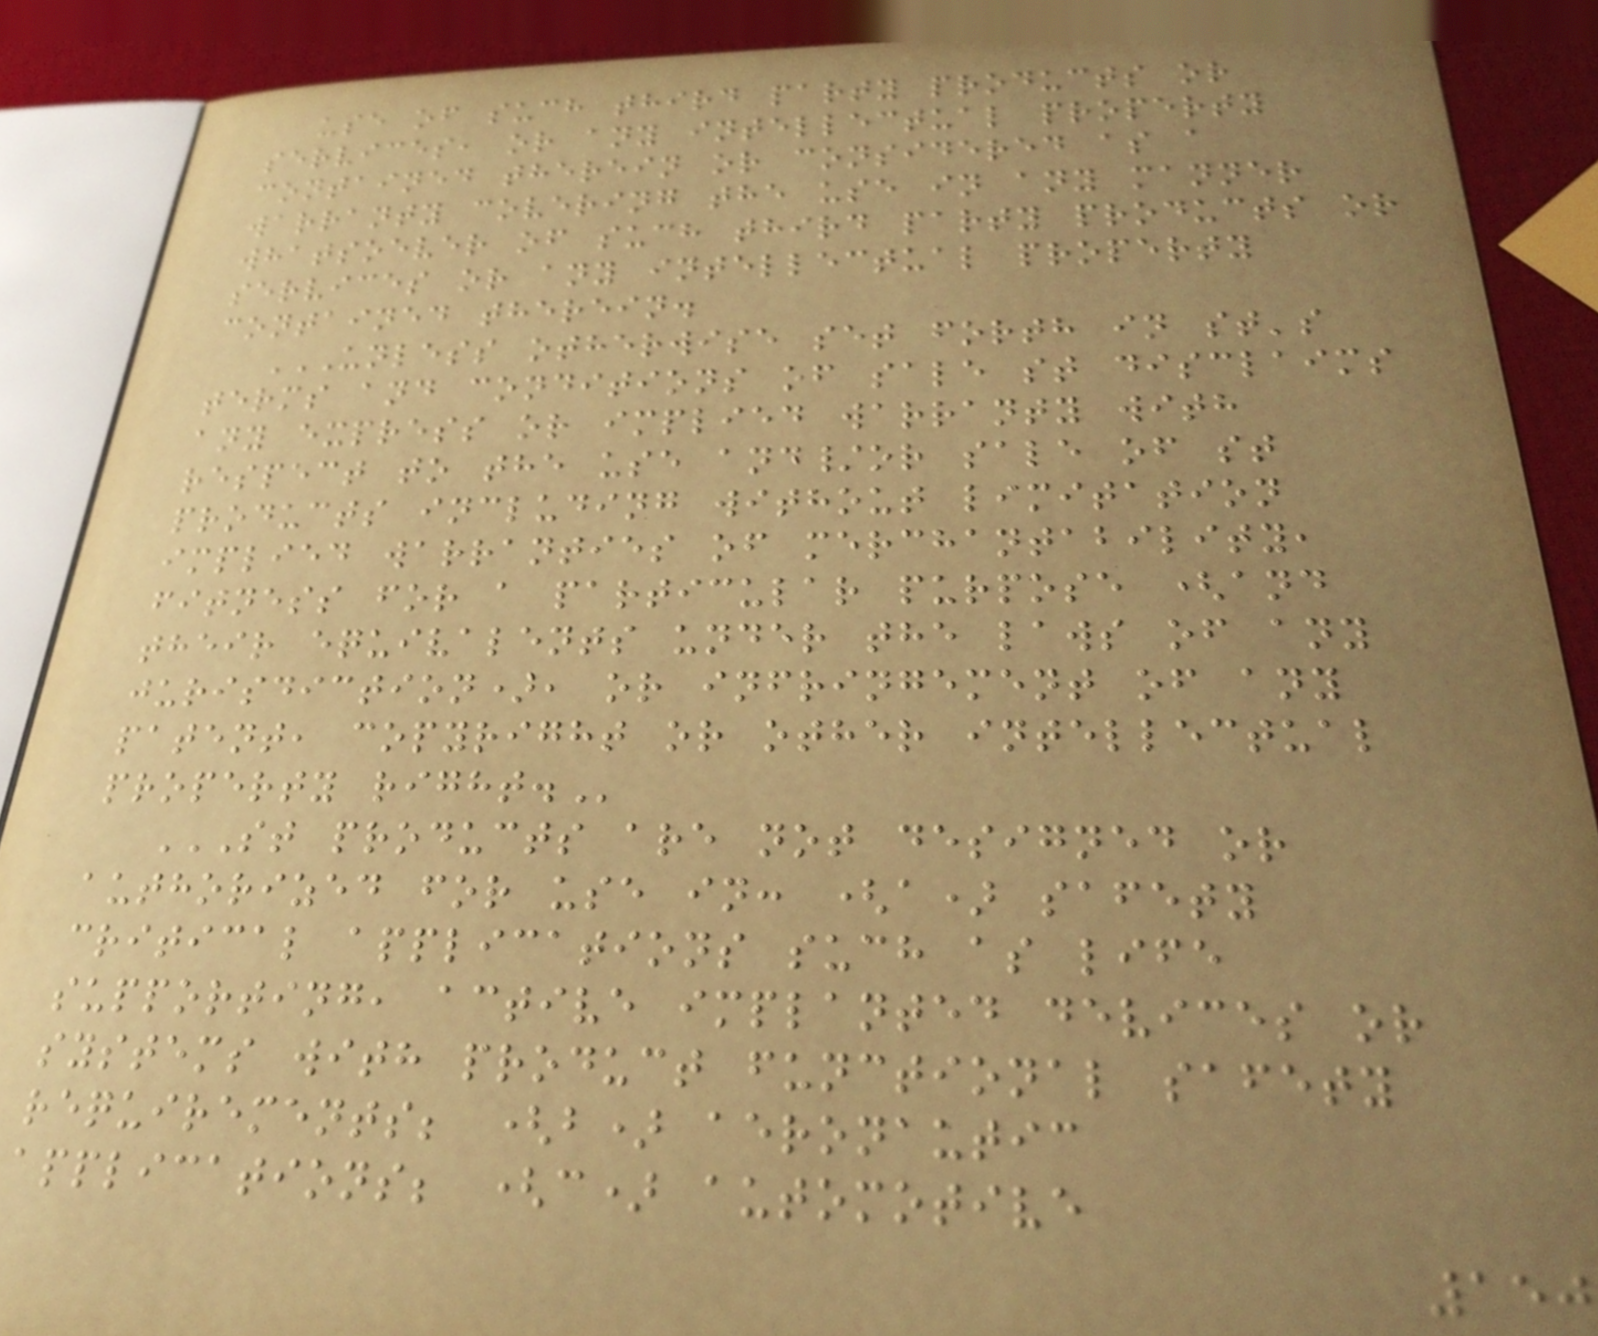use of such third party products or
services, or any intellectual property
contained therein or considered as a
warranty covering the use in any manner
whatsoever of such third party products or
services or any intellectual property
contained therein.
UNLESS OTHERWISE SET FORTH IN ST'S
TERMS AND CONDITIONS OF SALE ST DISCLAIMS
ANY EXPRESS OR IMPLIED WARRANTY WITH
RESPECT TO THE USE AND/OR SALE OF ST
PRODUCTS INCLUDING WITHOUT LIMITATION
IMPLIED WARRANTIES OF MERCHANTABILITY,
FITNESS FOR A PARTICULAR PURPOSE (AND
THEIR EQUIVALENTS UNDER THE LAWS OF ANY
JURISDICTION), OR INFRINGEMENT OF ANY
PATENT, COPYRIGHT OR OTHER INTELLECTUAL
PROPERTY RIGHT.
ST PRODUCTS ARE NOT DESIGNED OR
AUTHORIZED FOR USE IN: (A) SAFETY
CRITICAL APPLICATIONS SUCH AS LIFE
SUPPORTING, ACTIVE IMPLANTED DEVICES OR
SYSTEMS WITH PRODUCT FUNCTIONAL SAFETY
REQUIREMENTS; (B) AERONAUTIC
APPLICATIONS; (C) AUTOMOTIVE
150
